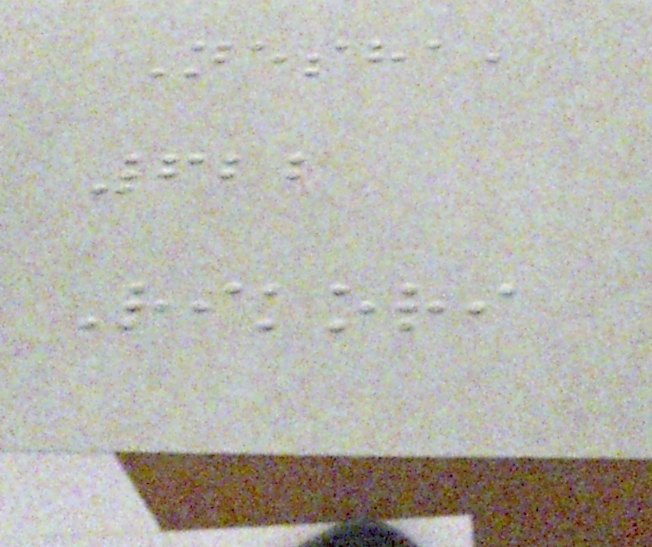Nesha,
622
Rikori
